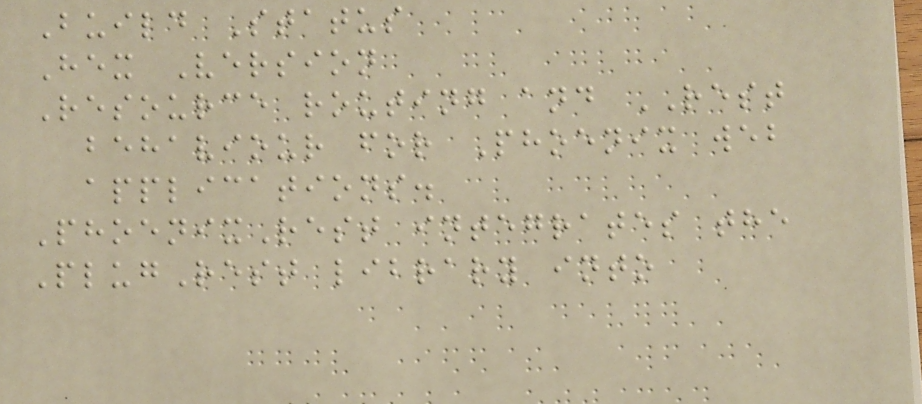Build Status
Hex Version
Resource routing and REST
behaviour for Phoenix web
applications.
PhoenixRest integrates the
PlugRest library into
